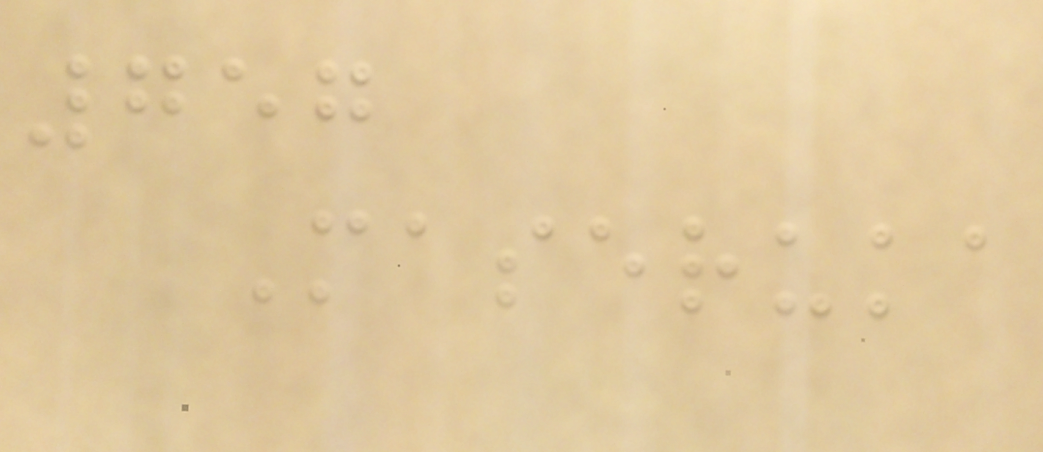757
Maseruka
